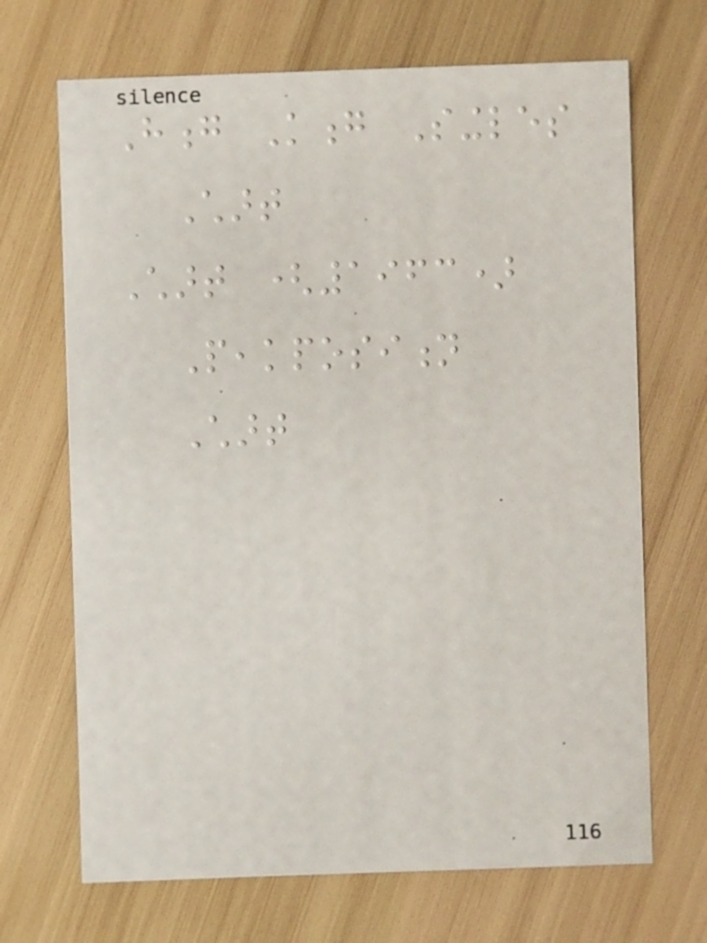Hong Kong Singles
Chart
Chart (1963)
Peakposition
Chart
